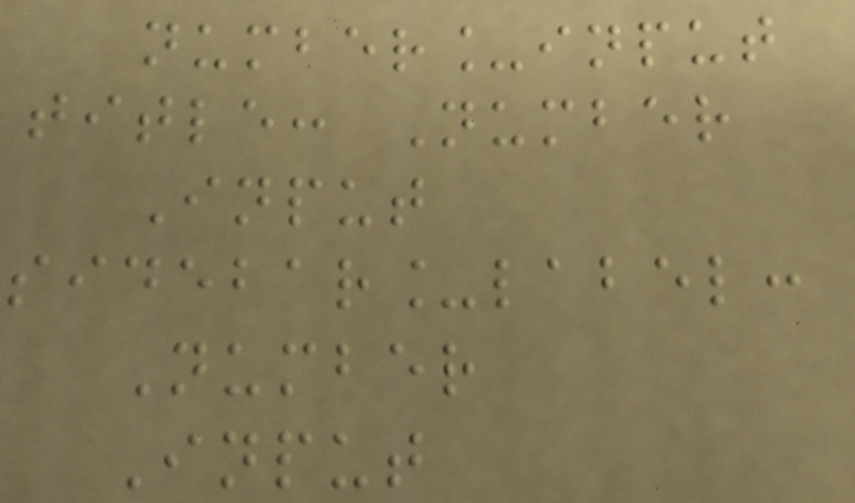number_input
title: Number
Input
sidebar_label:
Number
Input
